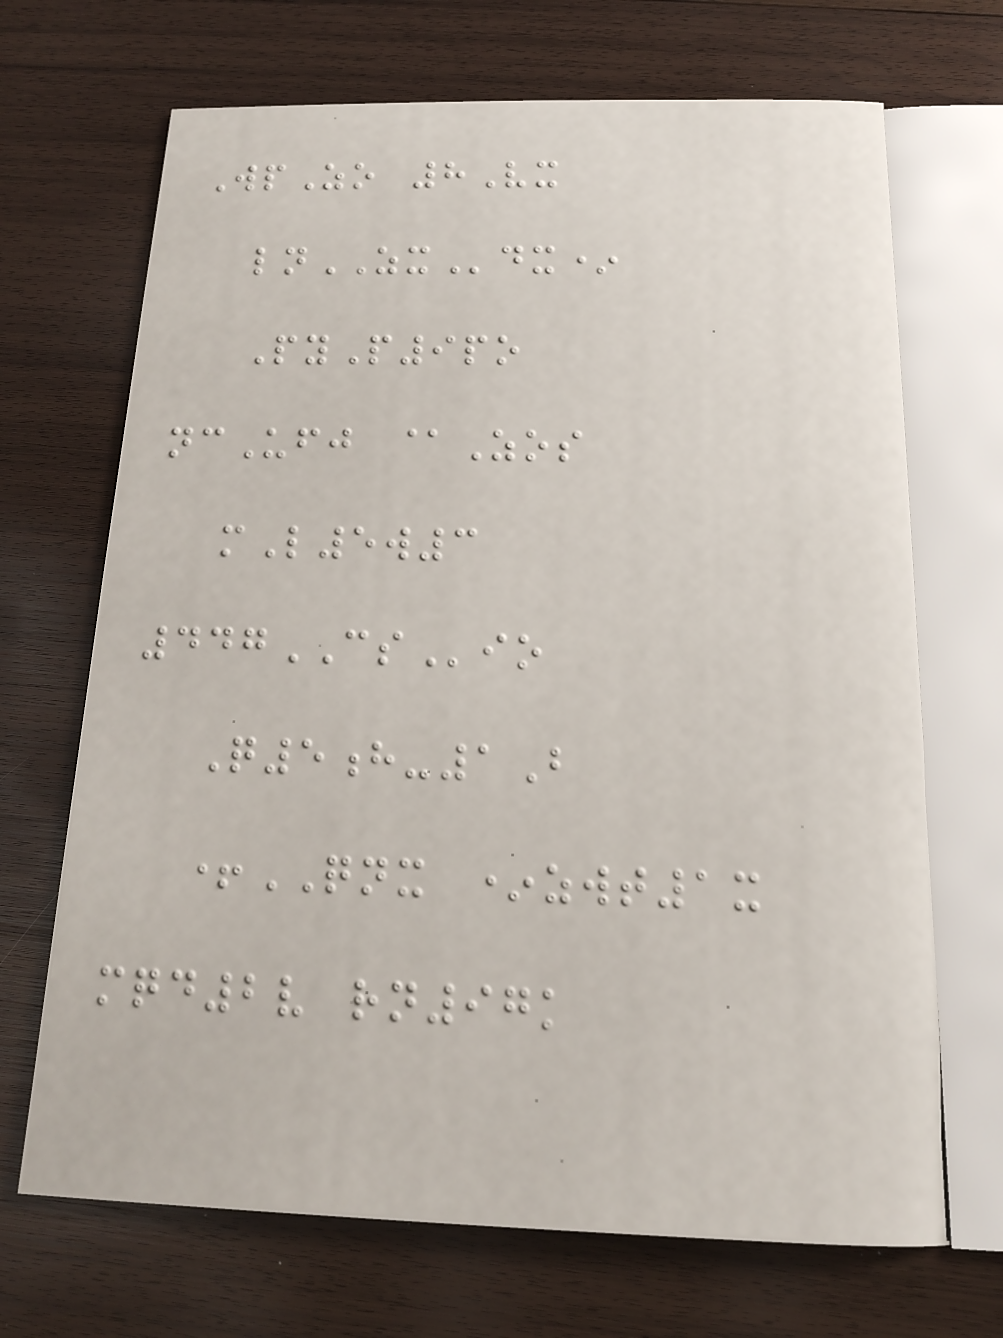WpZo 8Vx
lnZXdx*
PyP9po
ncUfj @Zos
mL5w3
447CSio
Q5h-1B
+QNX *zwt1x
mqd2v rn97k
